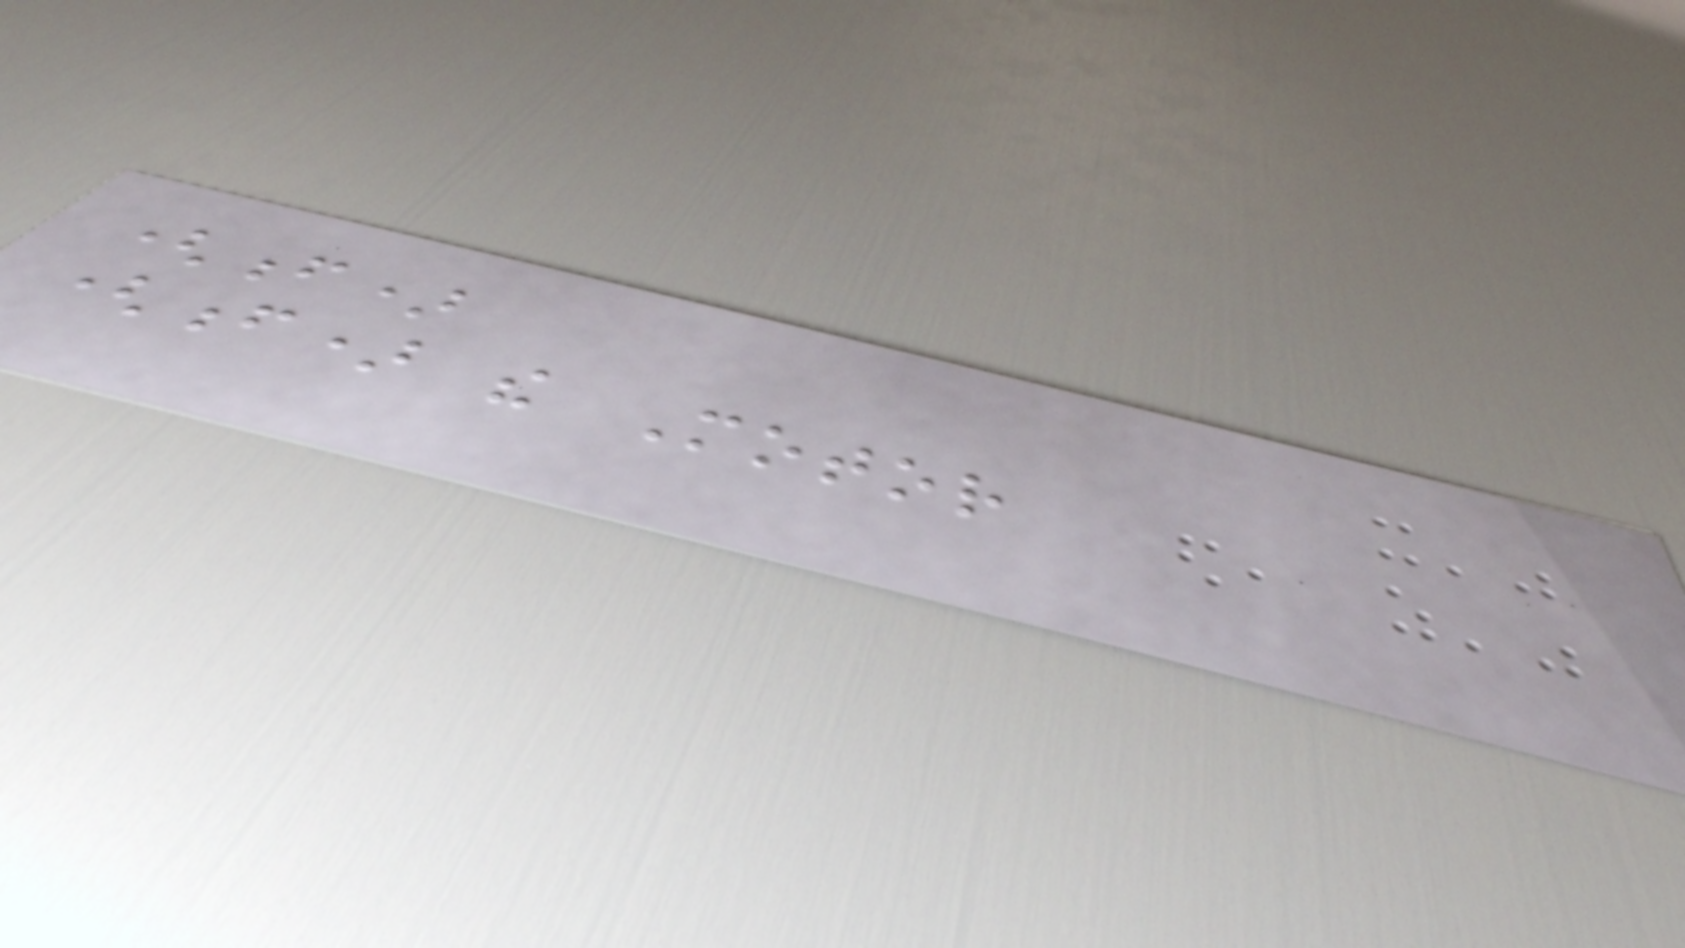(f)
(f) the Motor
